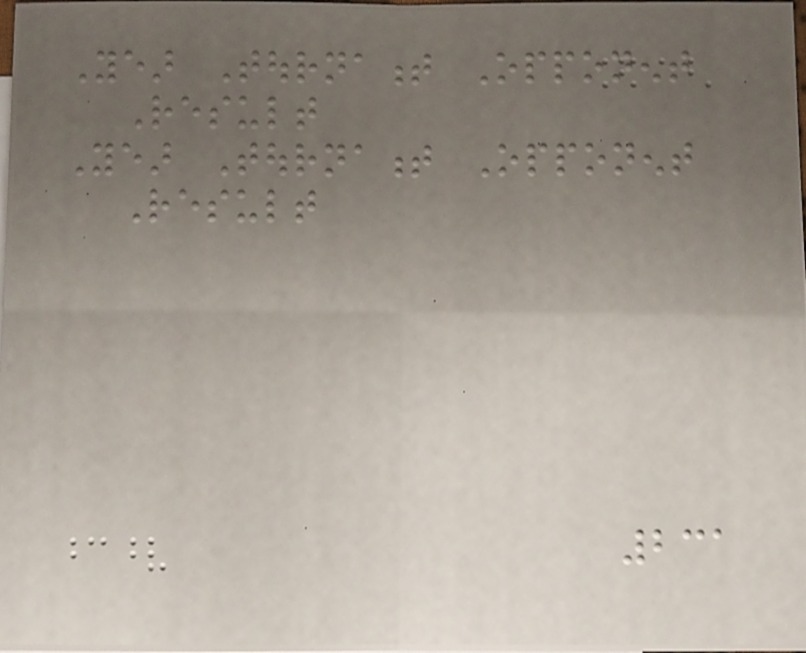Year Tournament Opponent
Result
Year Tournament Opponent
Result
231
